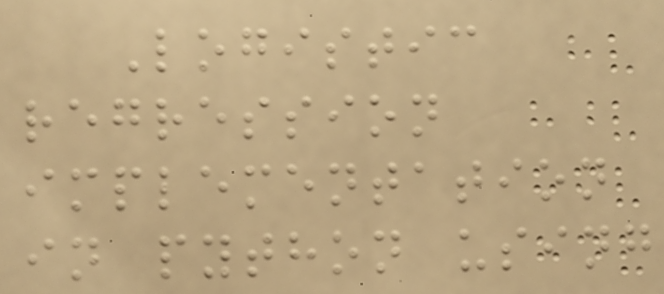Logistic
regression
implementation
in python using
